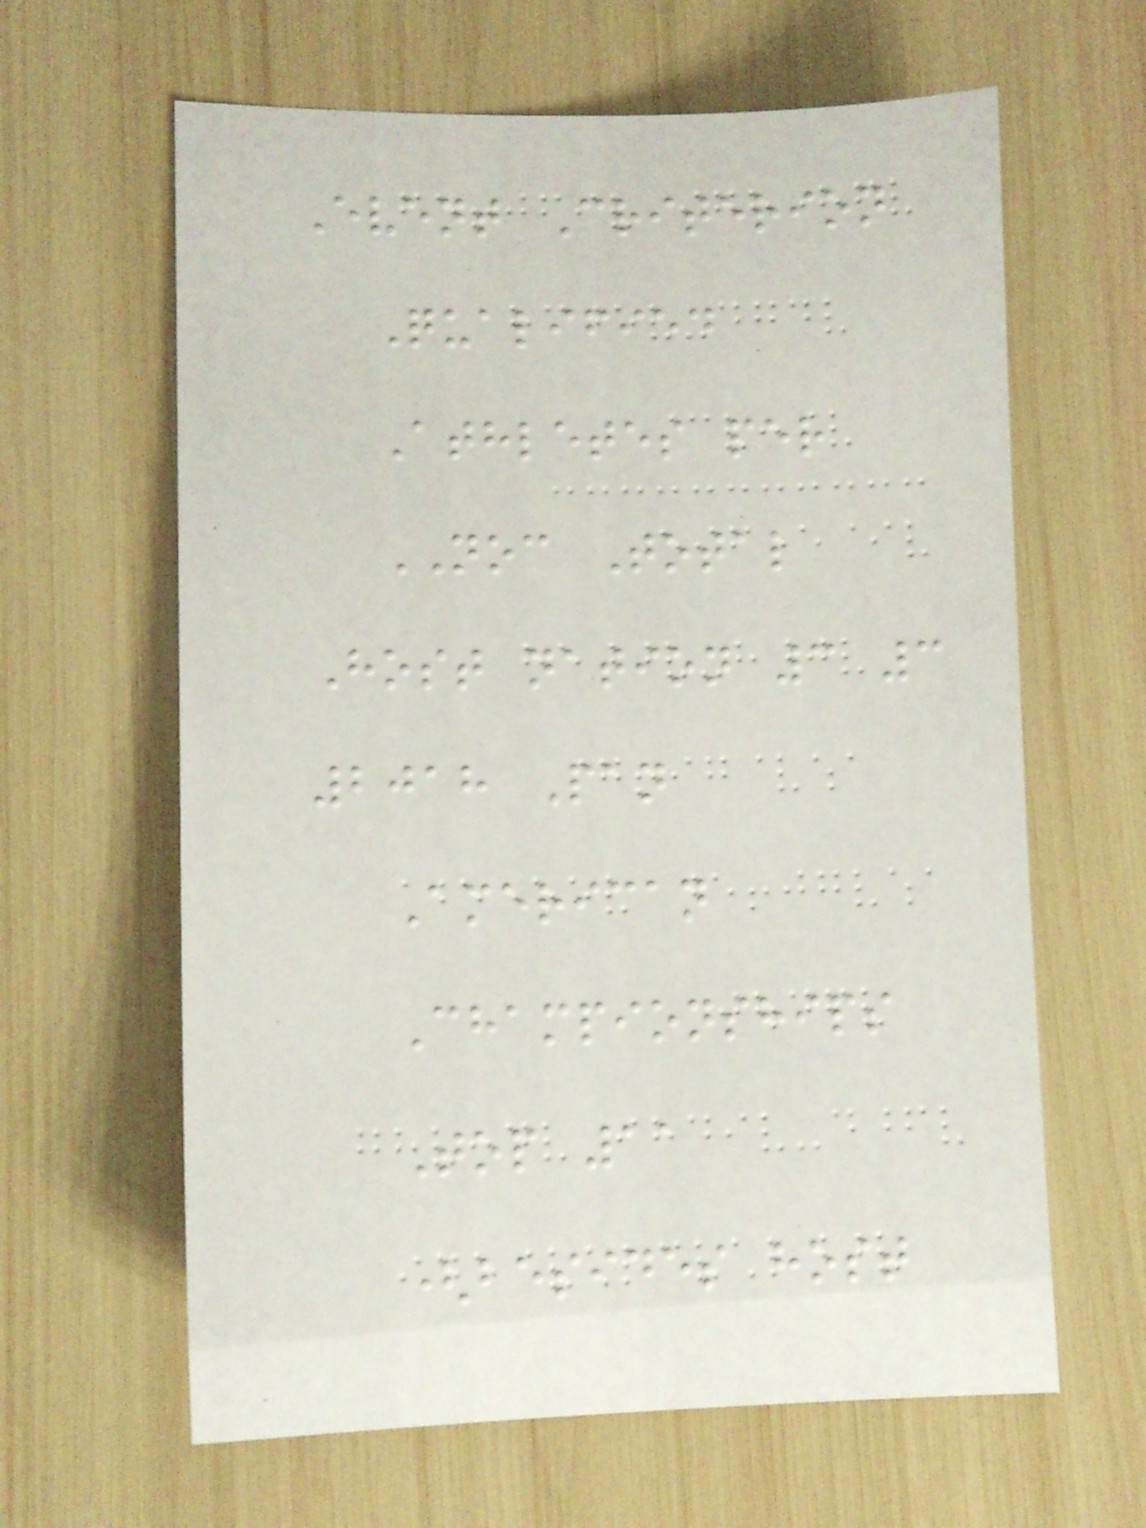Event Criterion
Qualified
Athletes per
NOC Total
Host nation 3 3
2018 Pan
American
Championships
Top 11
(besides host
